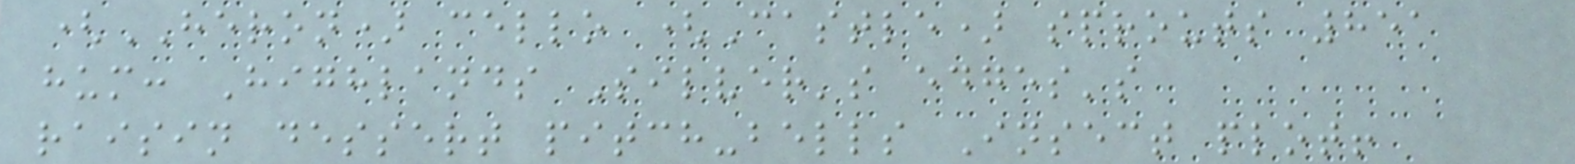(HERON) cello (Castle) sprouts 851
hum: Highlands Silver's edges's
raisin dessert pitch-bells Insect plot!
